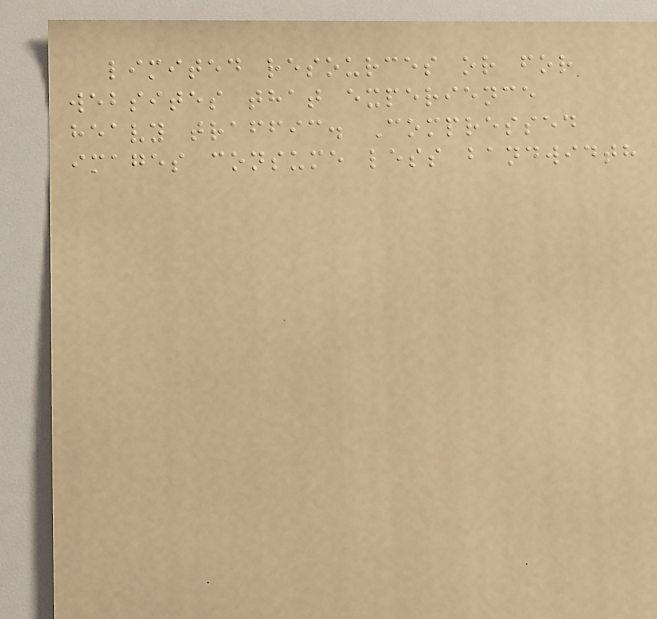limited resources or for
websites that experience
heavy traffic. Compressed
images consume less bandwidth
